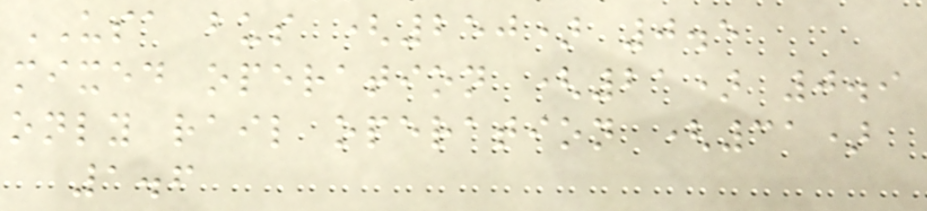USA bus (250) 0.5
mixed operation (21) 0.9
only rail operation (31)
1.6
